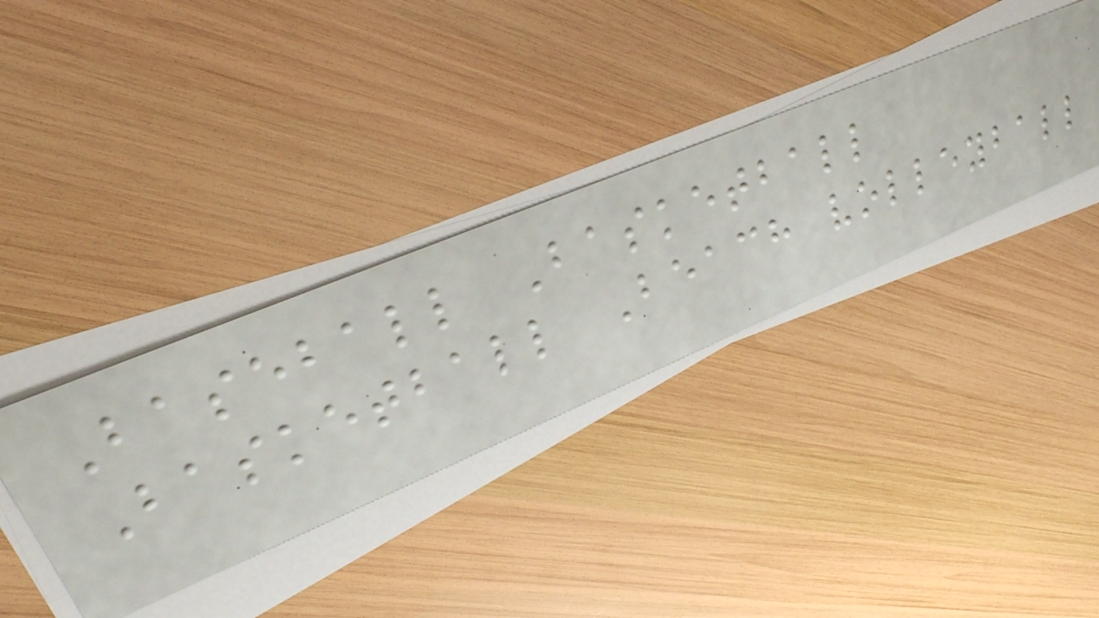Baseball Basketball
Basketball Beach volleyball
